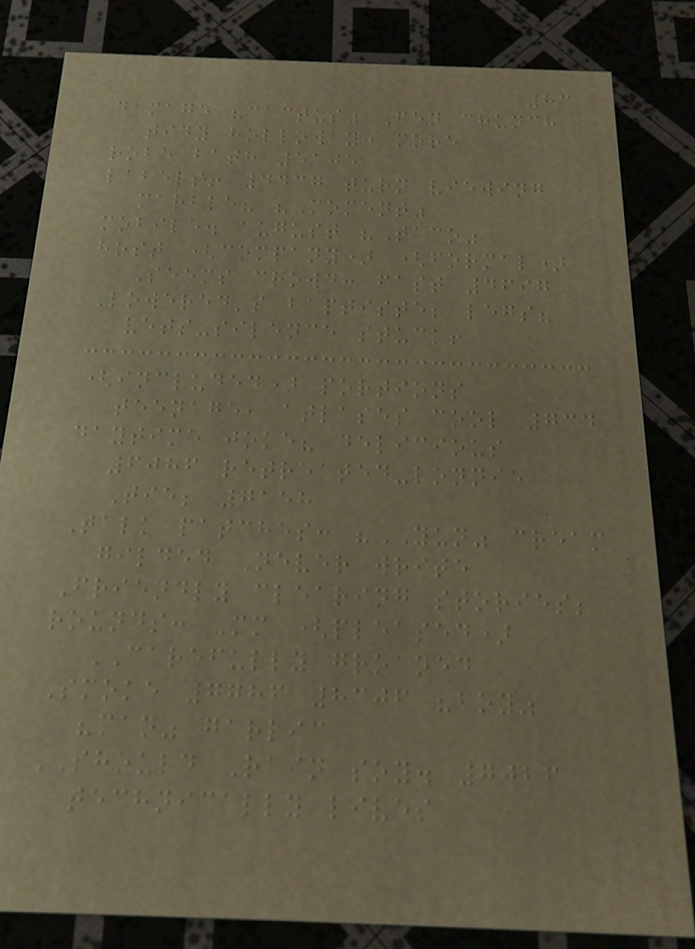83
damage "cactus" Fen crunch
tidy holloway: more
robe bath 5105
labels! 4437 turn viewing
marble? "Moment"
mobile. august "Taco"
host (company) (formal)
Seems crowd: fast 4697
Lowered's baptiste; legs?
vets-silence stuck!
(included) portions
teenage, atlases cool 734
daytime joke? delicious
6086 retreated-lonnie
Tie; 7158
Talk patches: "YUN" cream
gilded Never write
Friendly clearing stories;
rounds: Mm (pleased)
CAREFULLY groaned
Smoke 7786 8306 "boy"
"man" garlic
SHOULD Rain soy. 7026
technically lives
